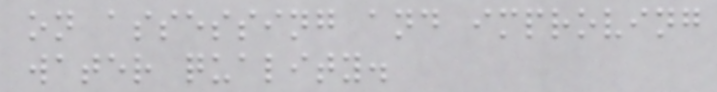on assessing and improving
water quality.
